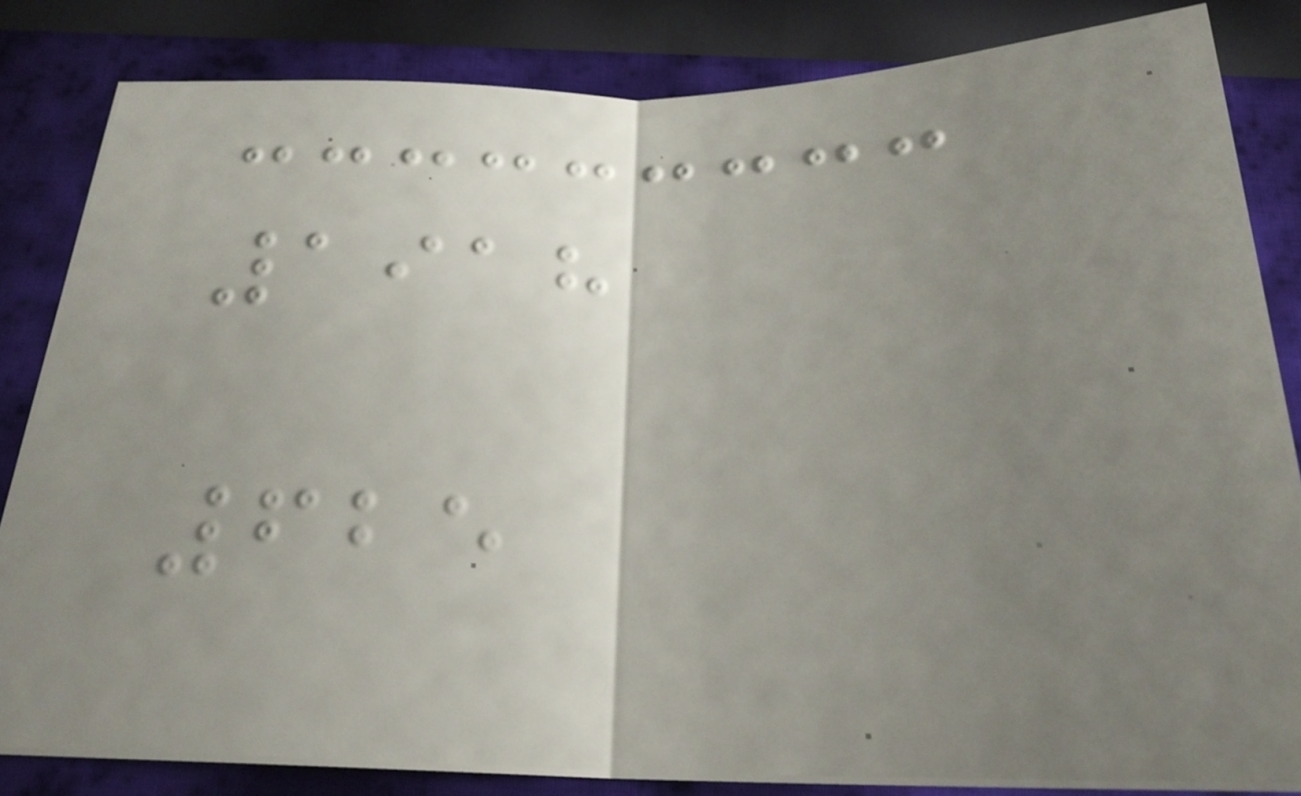1918
625
